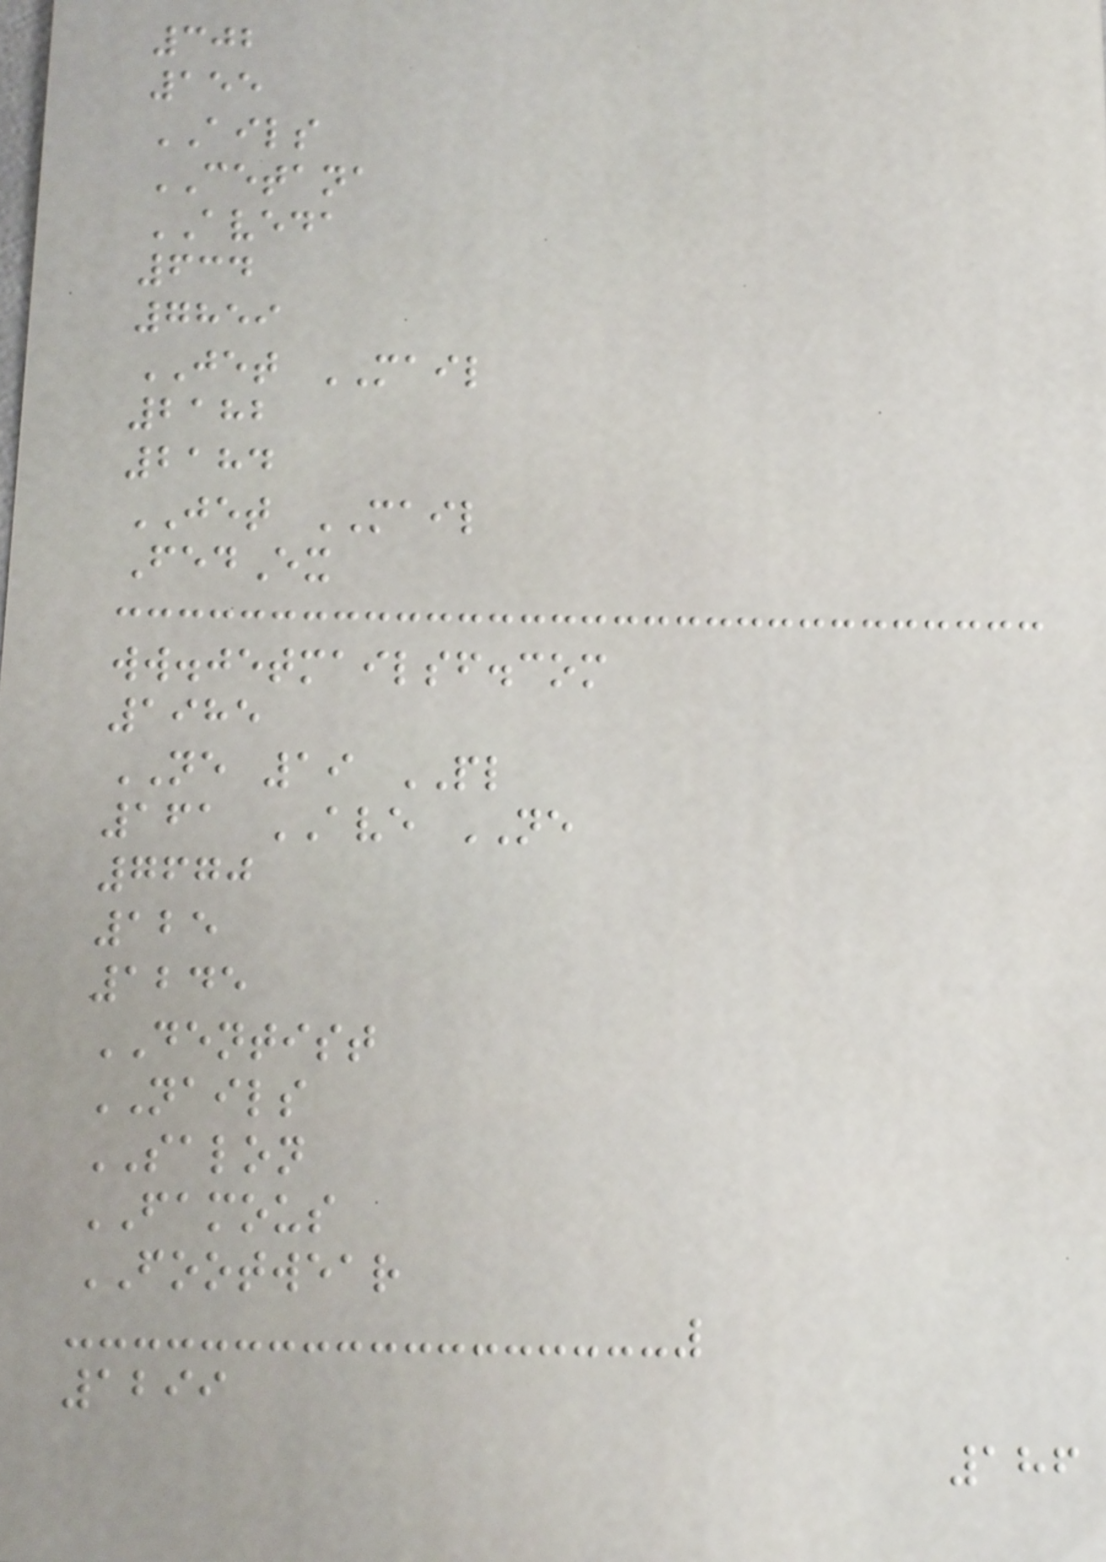302
155
AILS
CETANA
AVEDA
634
7859
JET MAIL
2182
2184
JET MAIL
FedEx
ww.jetmailsf.com
1985
NE 19 PL
161 AVE NE
7670
125
1245
DENTIST
NAILS
SALON
FAMOUS
FOOTWEAR
1299
186
